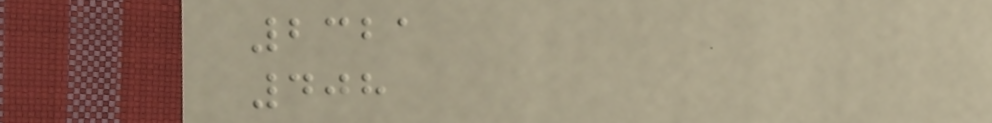2321
408
